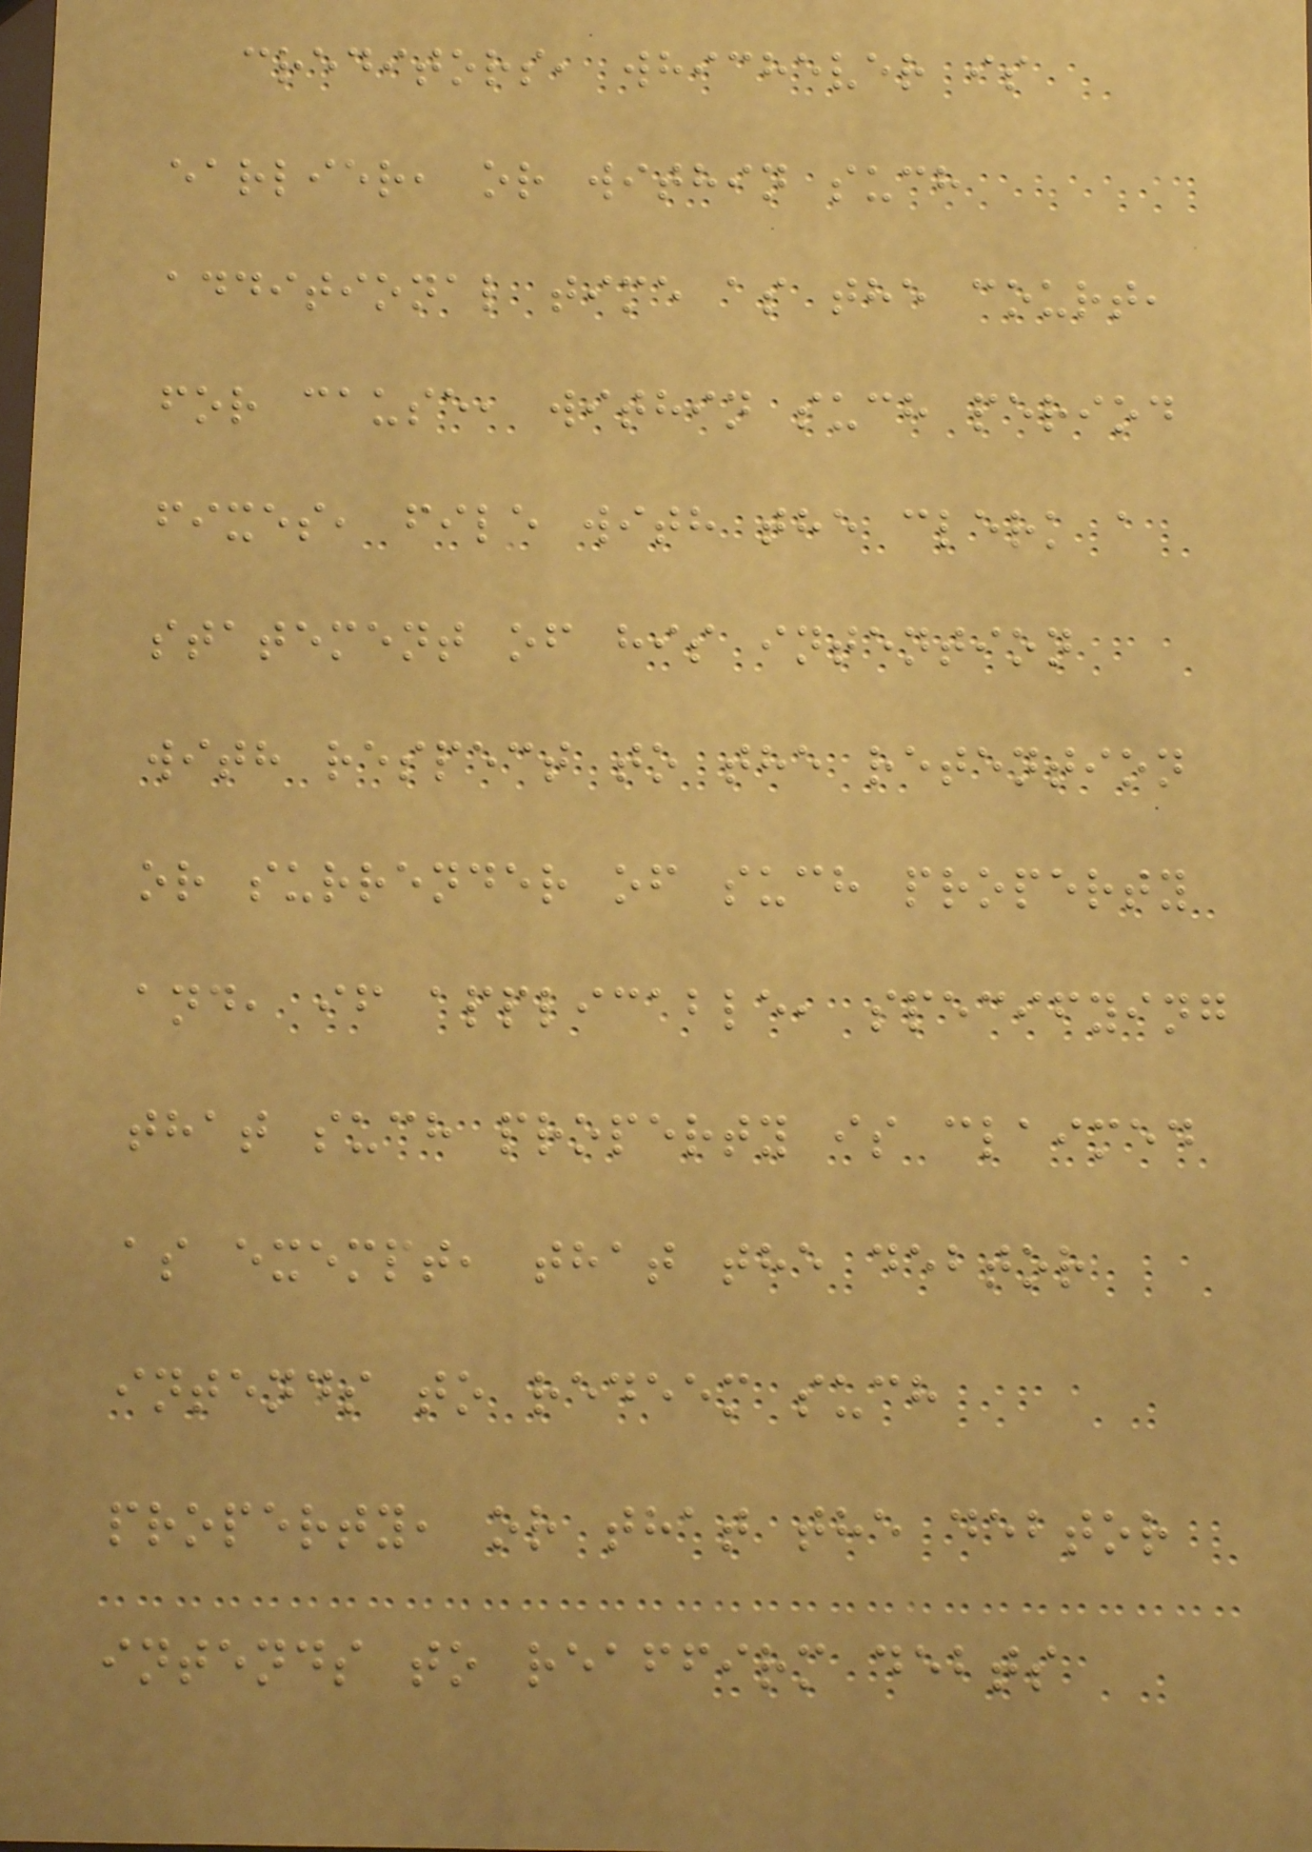creditors, whichever is
earlier, or within such
additional time as the court,
for cause, within such period
fixes, file with the clerk a
statement of his intention
with respect to the retention
or surrender of such property
and, if applicable, specifying
that such property is claimed
as exempt, that the debtor
intends to redeem such
property, or that the debtor
intends to reaffirm debts
